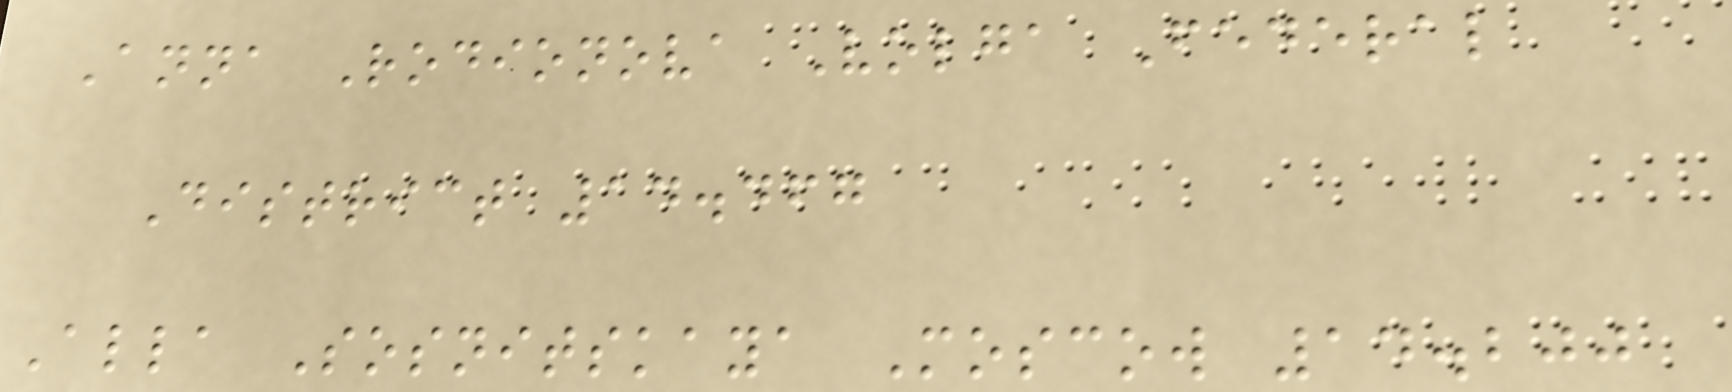Anna Rodionova Volga Federal
District 14.467
Alla Sosnitskaya Moscow 14.200
